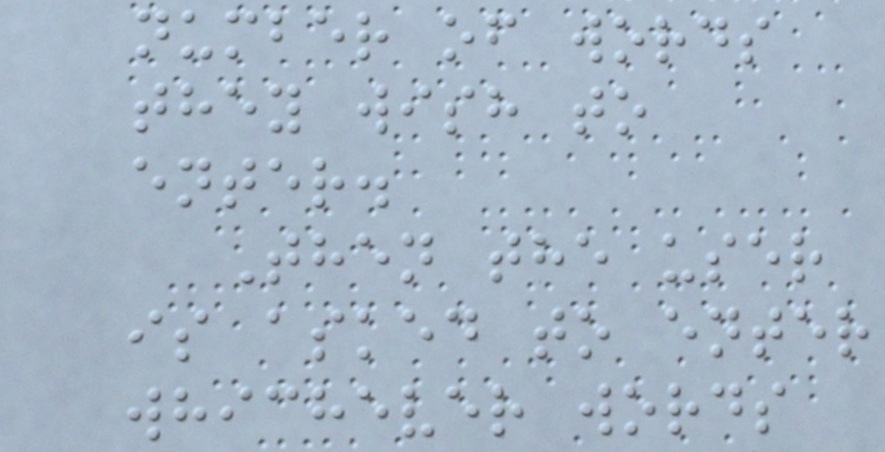number of words
they wish to
enter.
Then the user
is asked to enter
whichever words
